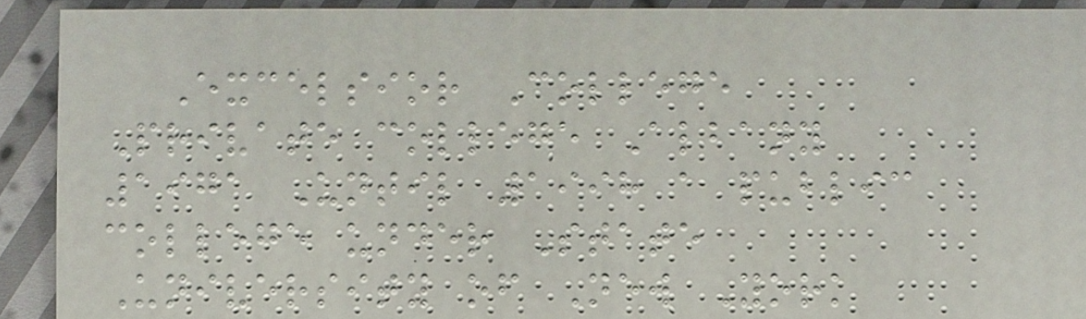Excelsior College
Private college Albany
1971 Until 1998 a public
college under State
University of New York
